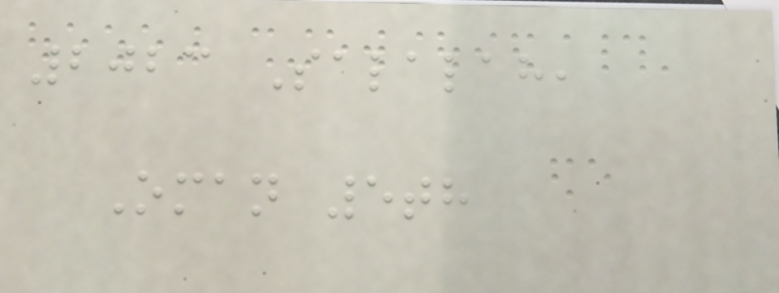2023 Salalah,
Oman 5th
